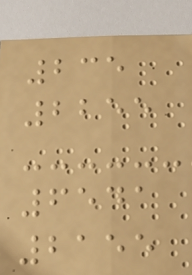235
2255
6541
2155
